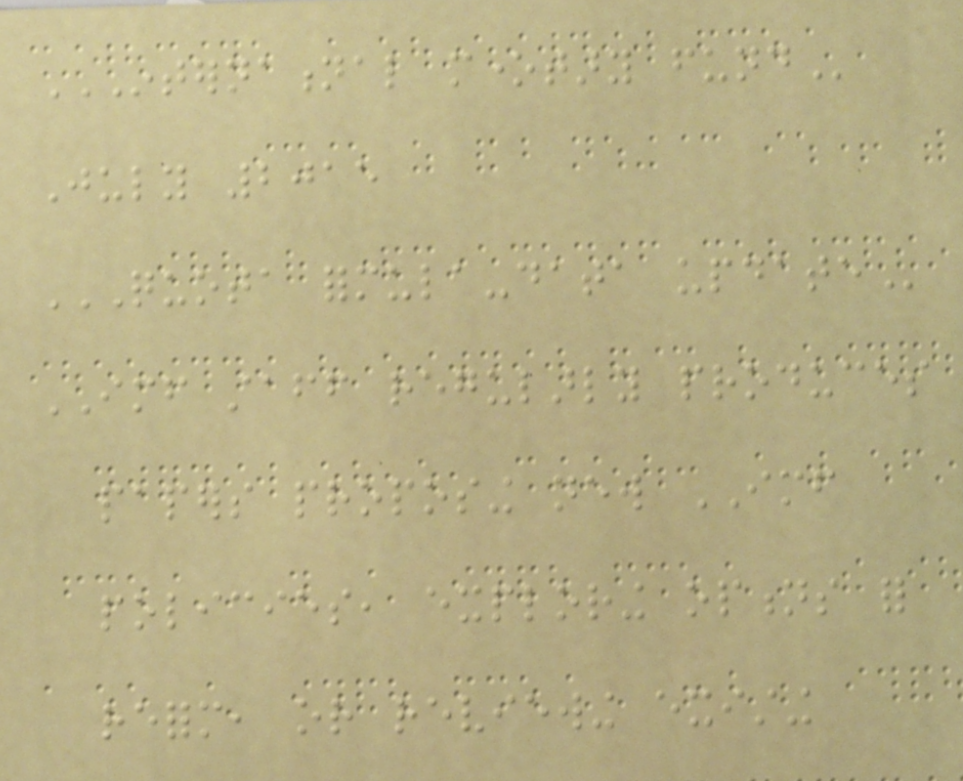INTERNATIONAL MONETARY FUND
July 2015
QUOTA FORMULA-DATA UPDATE
IMF staff regularly produces
papers proposing new IMF
policies, exploring options for
reform, or reviewing existing
